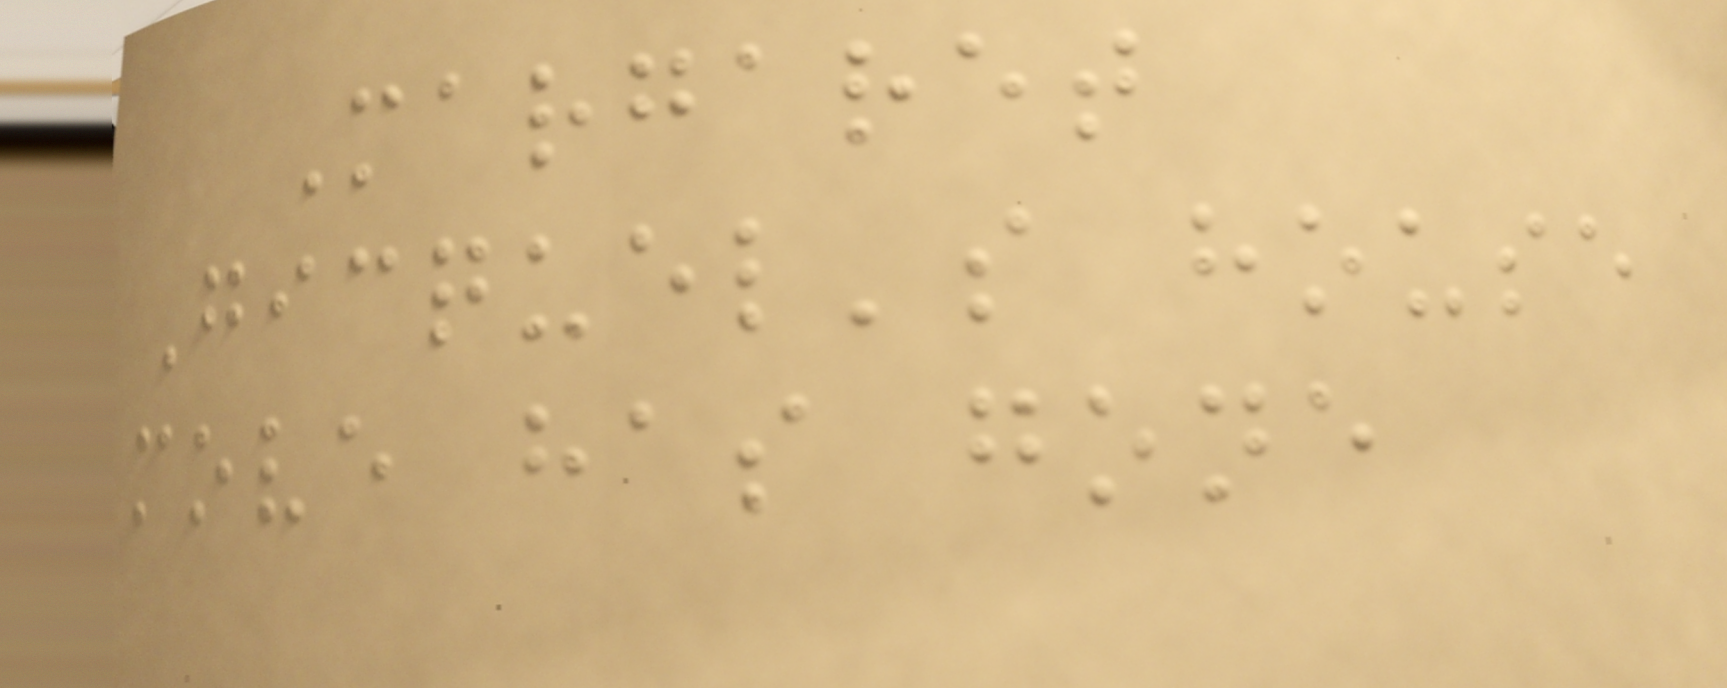Margaret
Gicquel's house
move has gone
